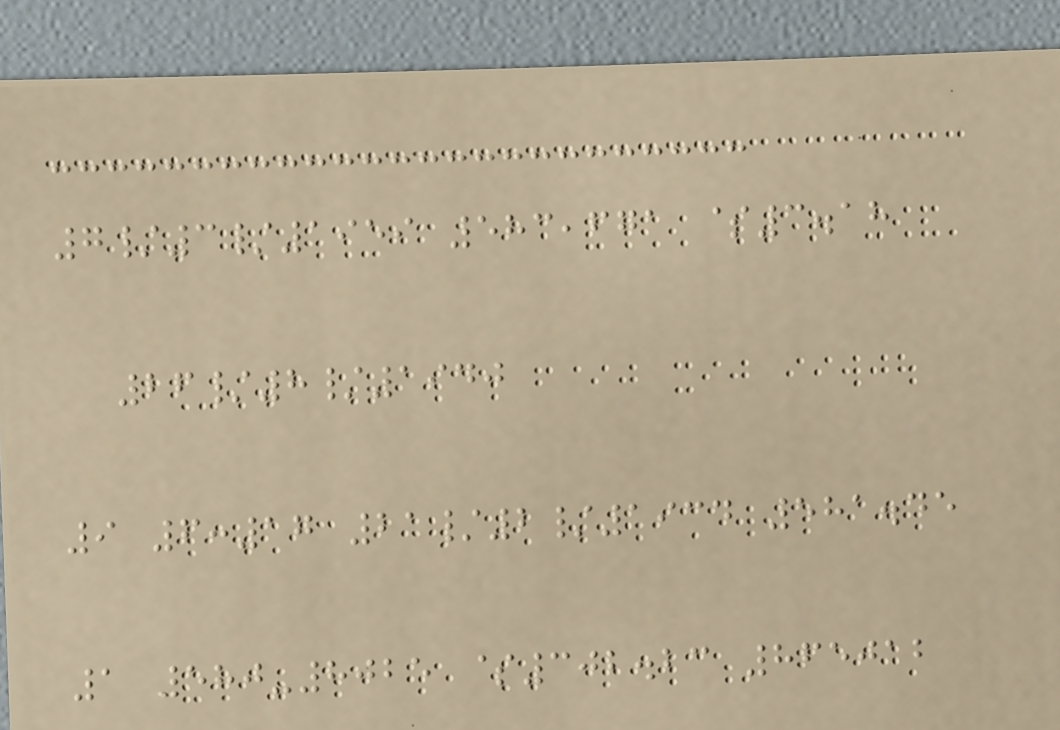7/3/1959 583,671 $3.18
26/8/1940
9 6:17 21/2/1934 581.45
1 580-8025 $302.23 865012
